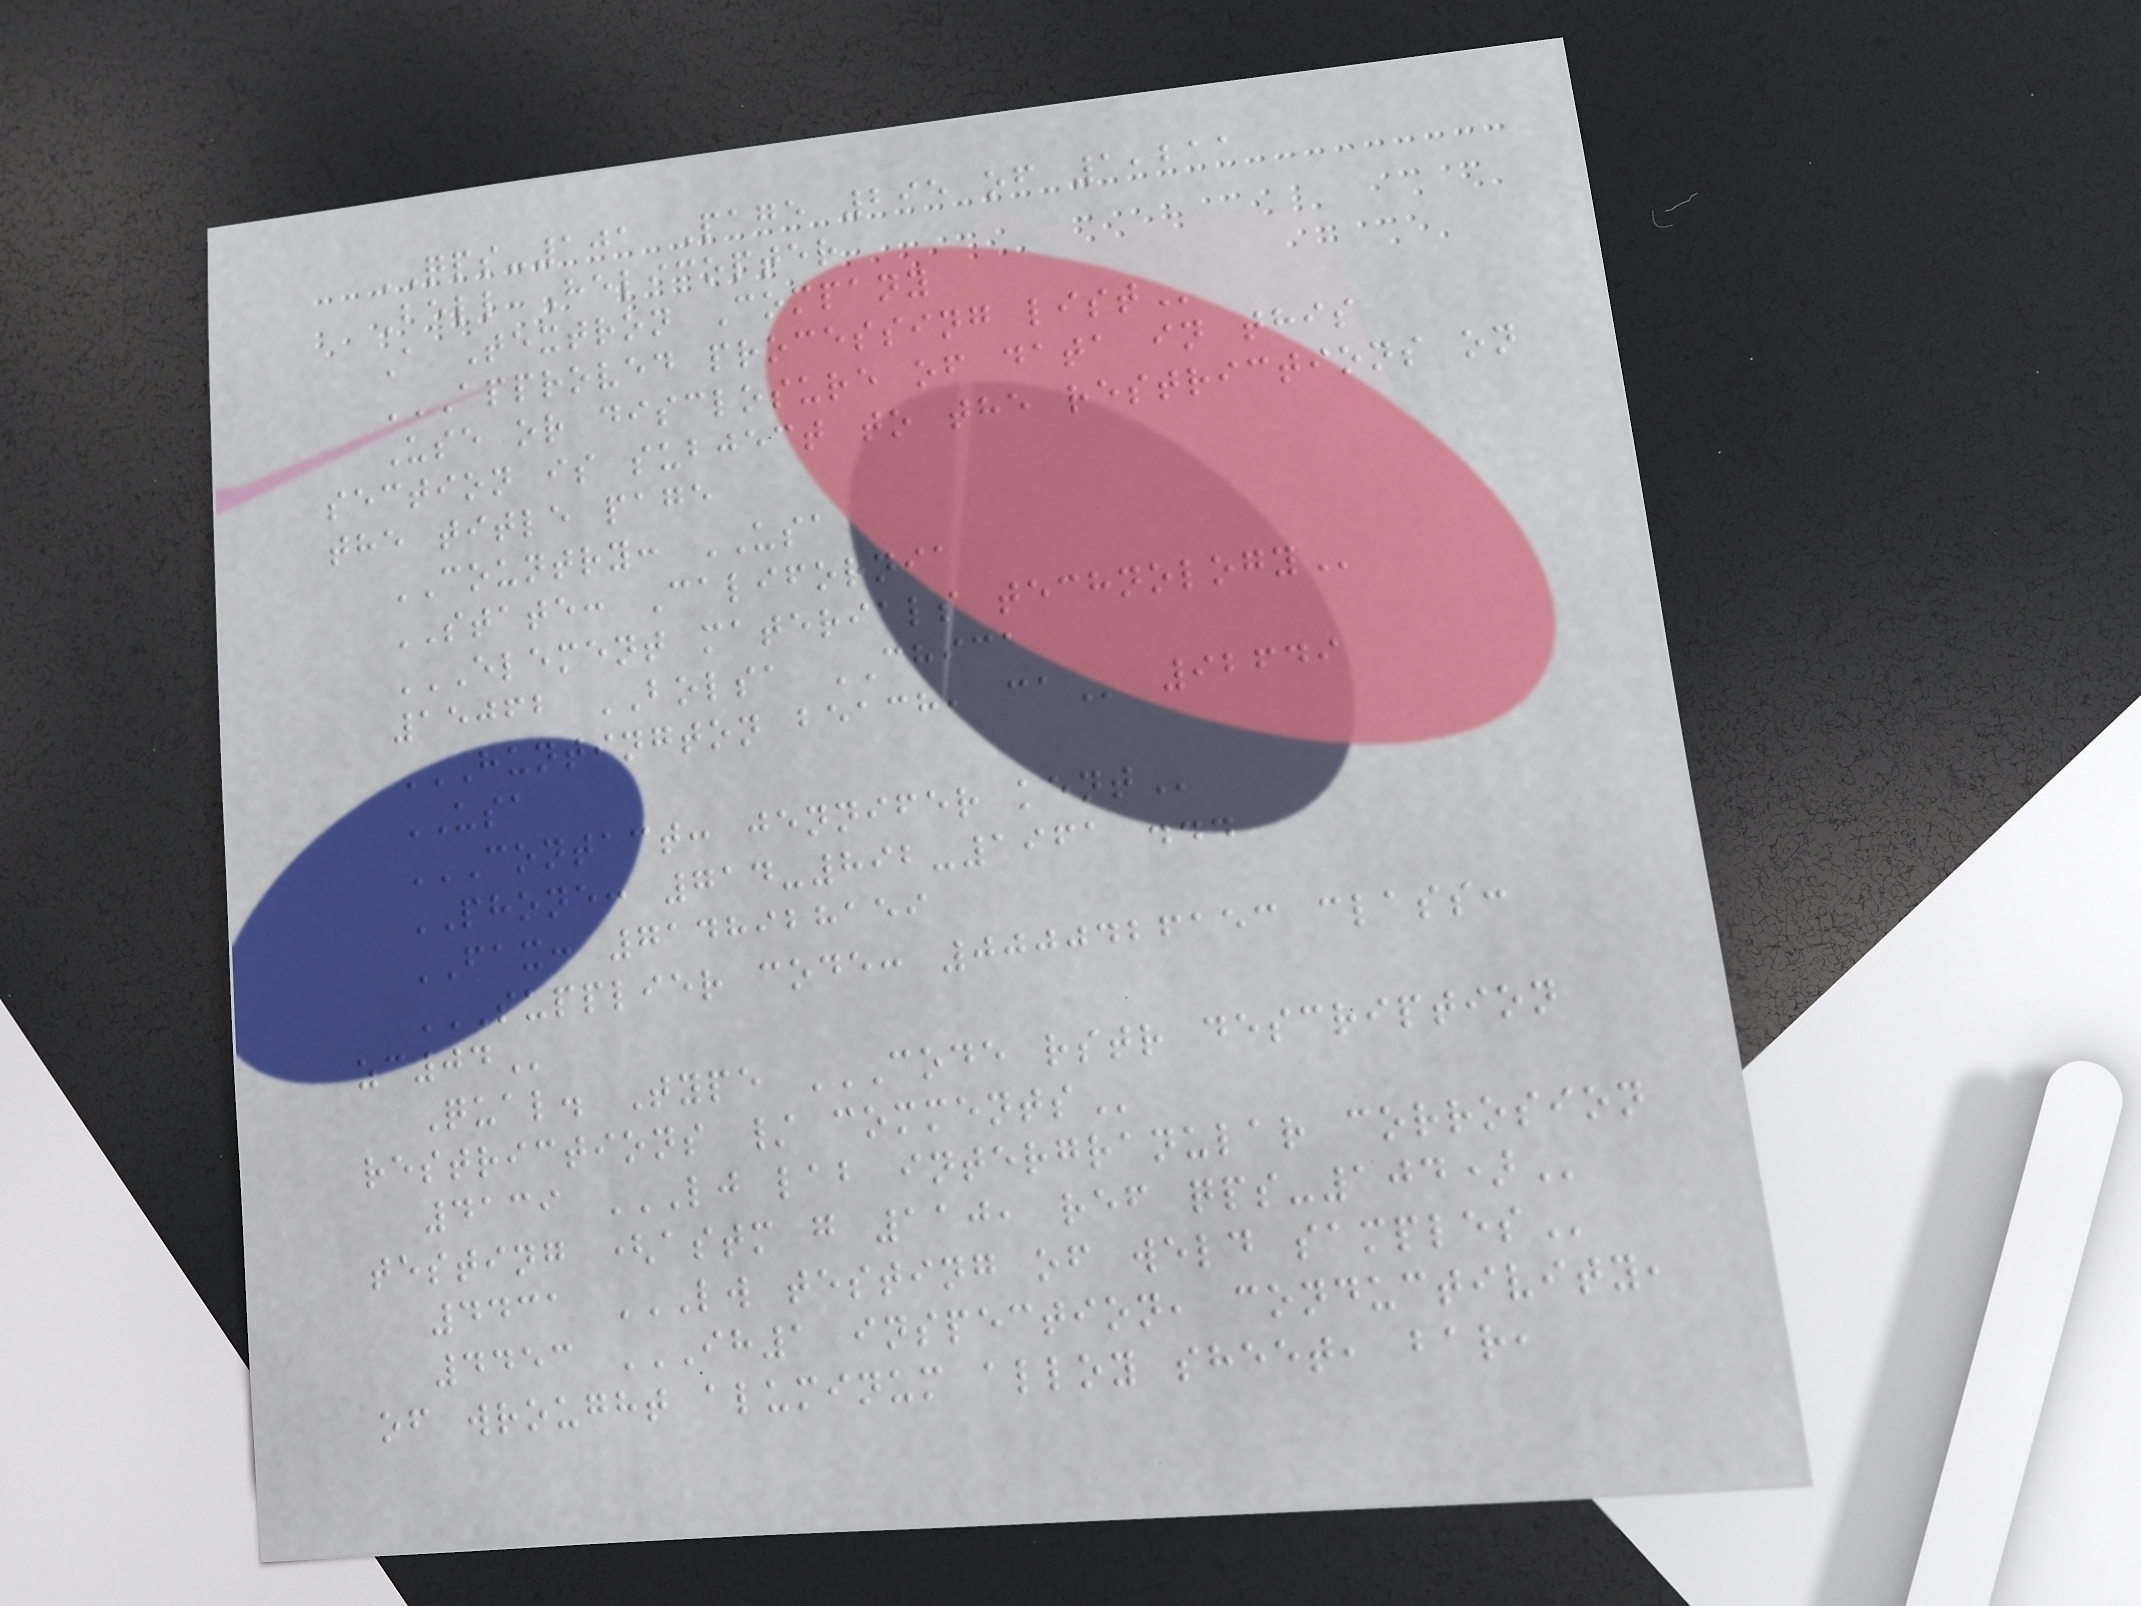QPS-101 Page 295 of 1,211
Bell Helicopter
A Textron Company
APPROVED PROCESSING LIST
Use or disclosure of data in this
section is subject to the restrictions on
the title page
COUNTRY: USA
STATE: California
ELEMENT MATERIALS TECHNOLOGY
15062 BOLSA CHICA
HUNTINGTON BEACH, CA 92649
USA
CONTACT: JENNIFER KENT
PHONE: 714-892-1961 ...
FAX: 7148928159
SUPPLIER CODE: 0000426153 CLASS:
ZC04
Qual. Type CODE RSTR DESCRIPTION
RESTRICTIONS / COMMENTS
4139 LJ LAB INTERGRANULAR CORROSION
TESTING (ASTM G 110, REF QPS-104)
4431 LW TESTING OF WELD SAMPLES
4453 IH1 INSPECTION, CONDUCTIVITY,
OF WROUGHT ALUMINUM ALLOY SHEET, BAR,
